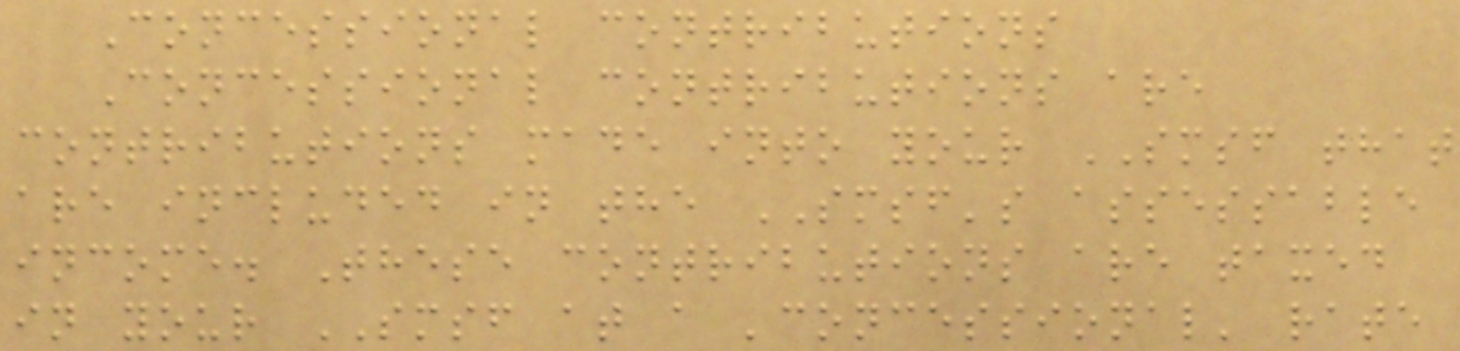Concessional contributions
Concessional contributions are
contributions made into your SMSF that
are included in the SMSF's assessable
income. These contributions are taxed
in your SMSF at a 'concessional' rate
